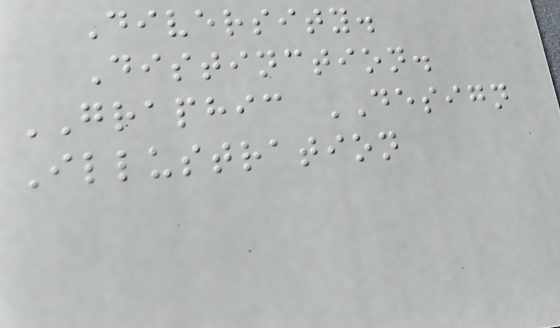Diversity.
Distinction.
GRAPHIC DESIGN
Illustration
